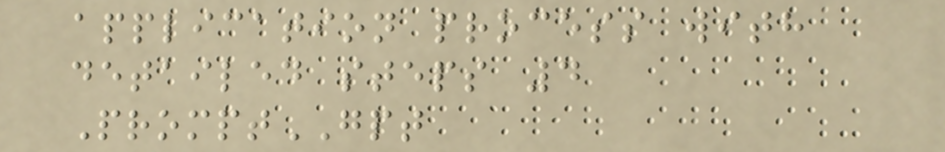application process with
detailed steps 4
PromptGPT
